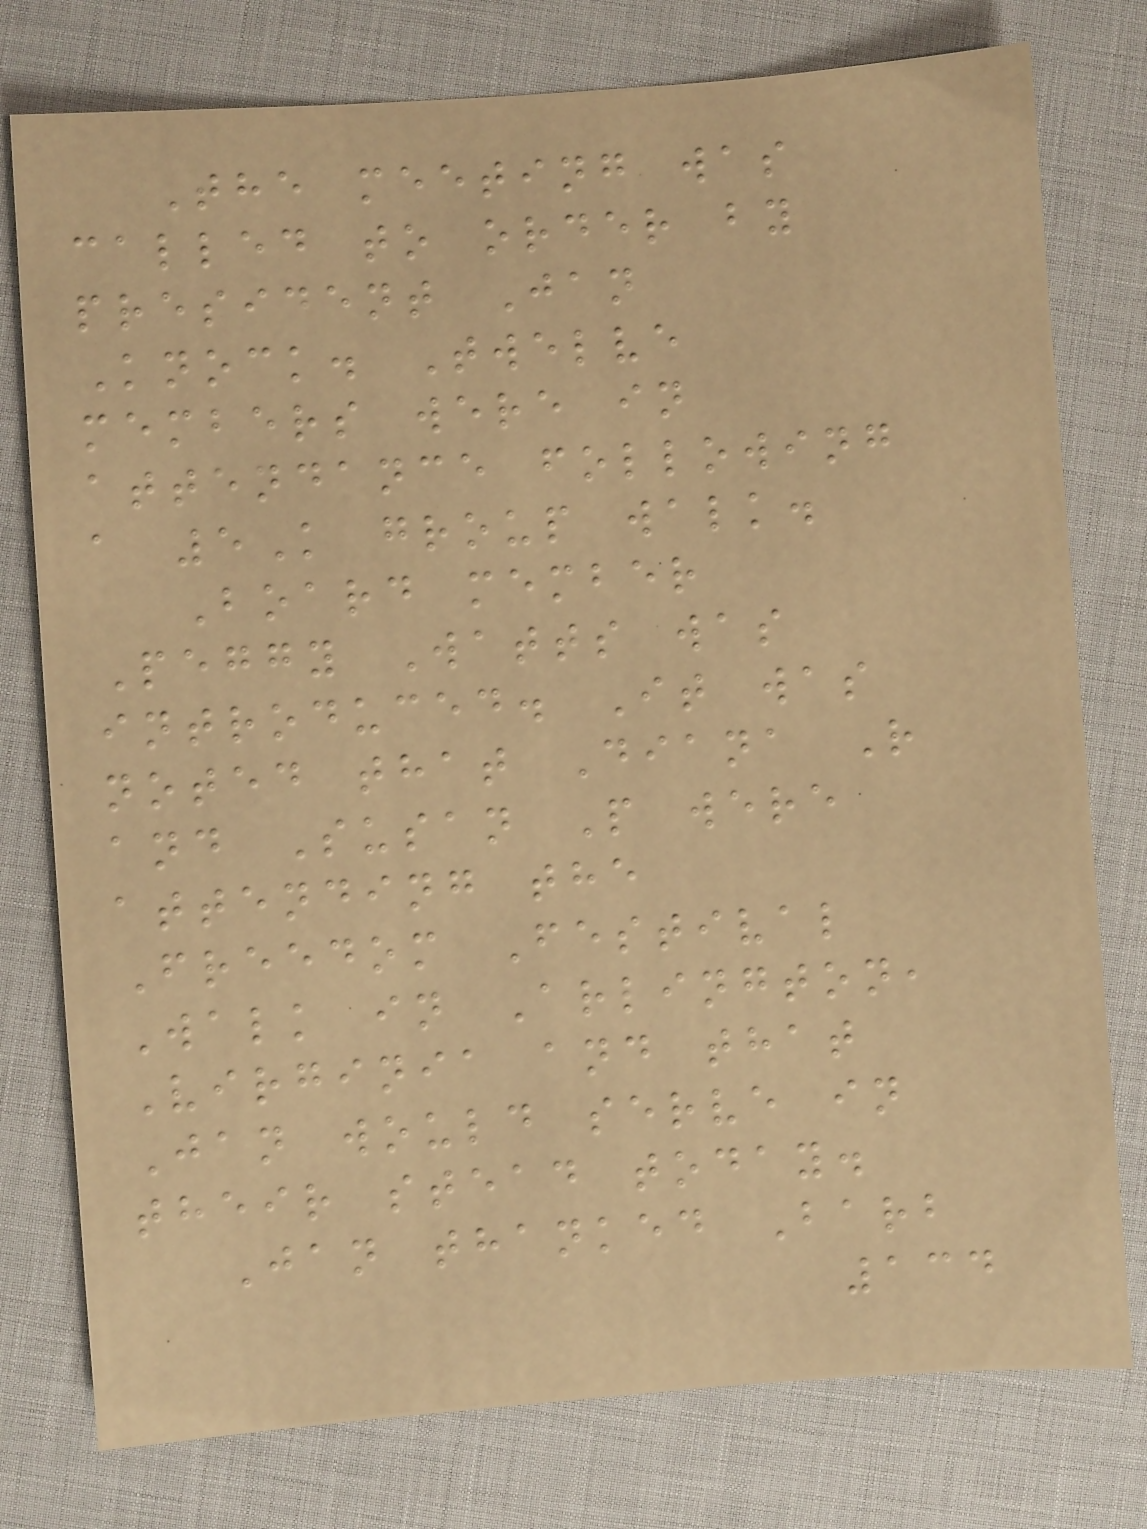The meeting was
called to order by
president Jan
Knock. Twelve
members were in
attendance following
a 5K group walk.
Board member
Peggy Watts was
introduced. It was
noted that Diana R
and Susan P were
attending the
Freedom Festival
Walk in Arlington,
Virginia and that
Jan would serve in
their stead today.
Jan thanked Barb
134
